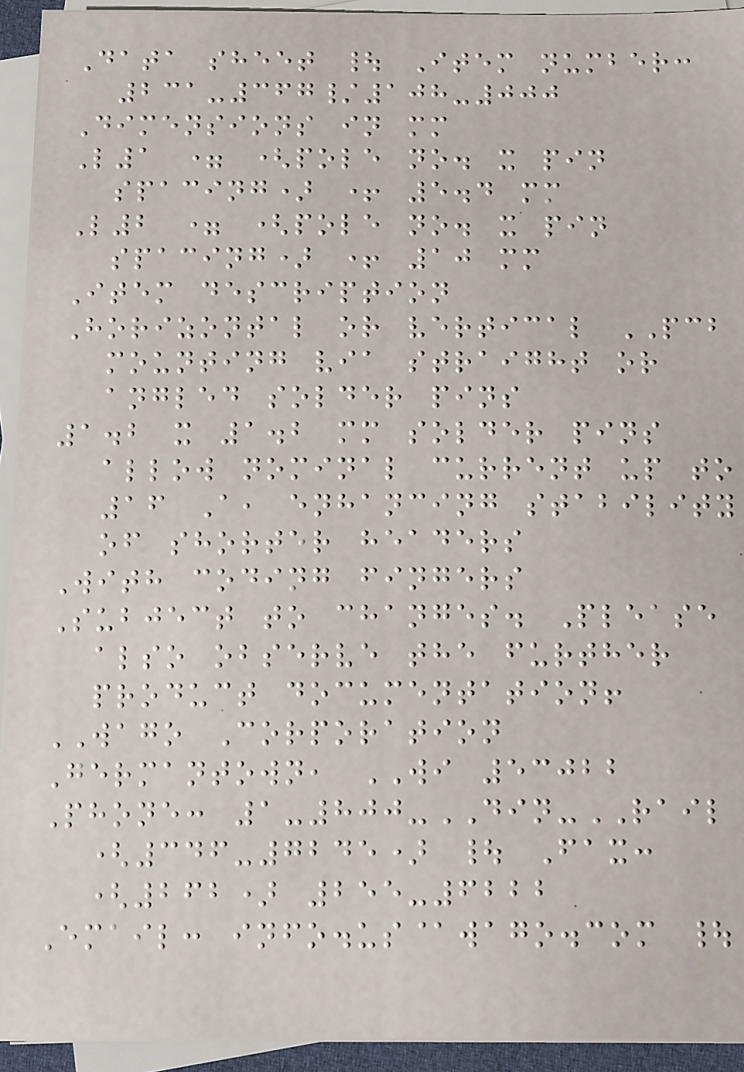Data sheet | Item number:
231-367/108-000
Dimensions in mm
L1 = (pole no. x pin
spacing) + 5.4 mm
L2 = (pole no. x pin
spacing) + 10 mm
Item description
Horizontal or vertical PCB
mounting via straight or
angled solder pins
1.2 x 1.2 mm solder pins
allow nominal current up to
16 A, enhancing stability
of shorter headers
With coding fingers
Subject to changes. Please
also observe the further
product documentation!
WAGO Corporation
Germantown, WI 53022
Phone: 1-800-DIN-RAIL
(346-7245) | Fax:
(262) 255-6222
Email: info.us@wago.com |
